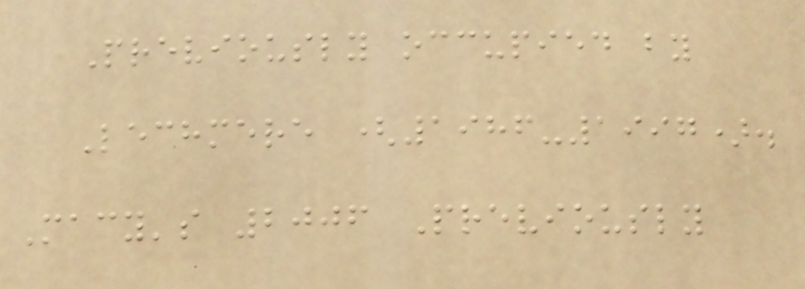Previously occupied by
Lechmere (1986-1997).
Macy's 2006 Previously
